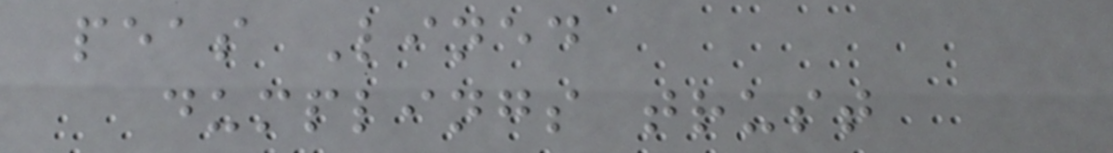peas Lined
dumplings trust
